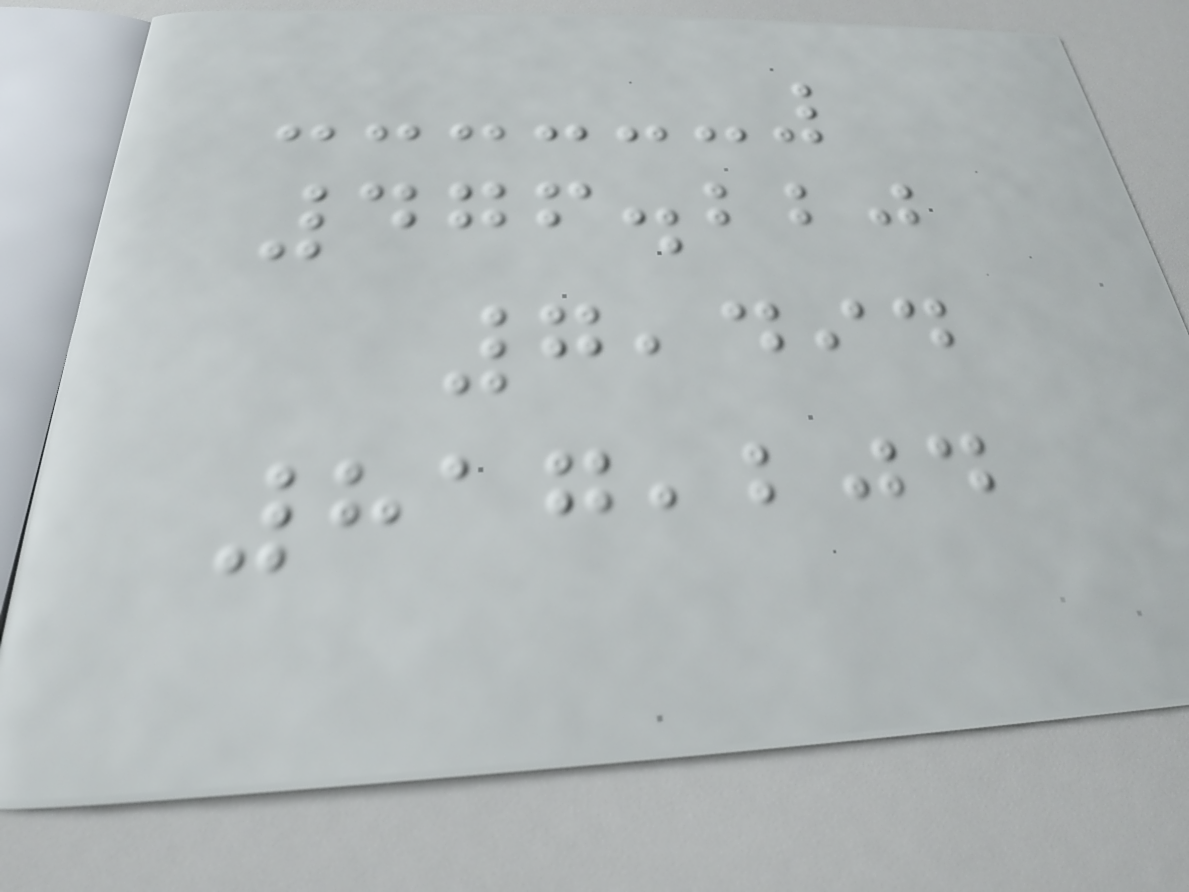476.220
7,494
817,204
